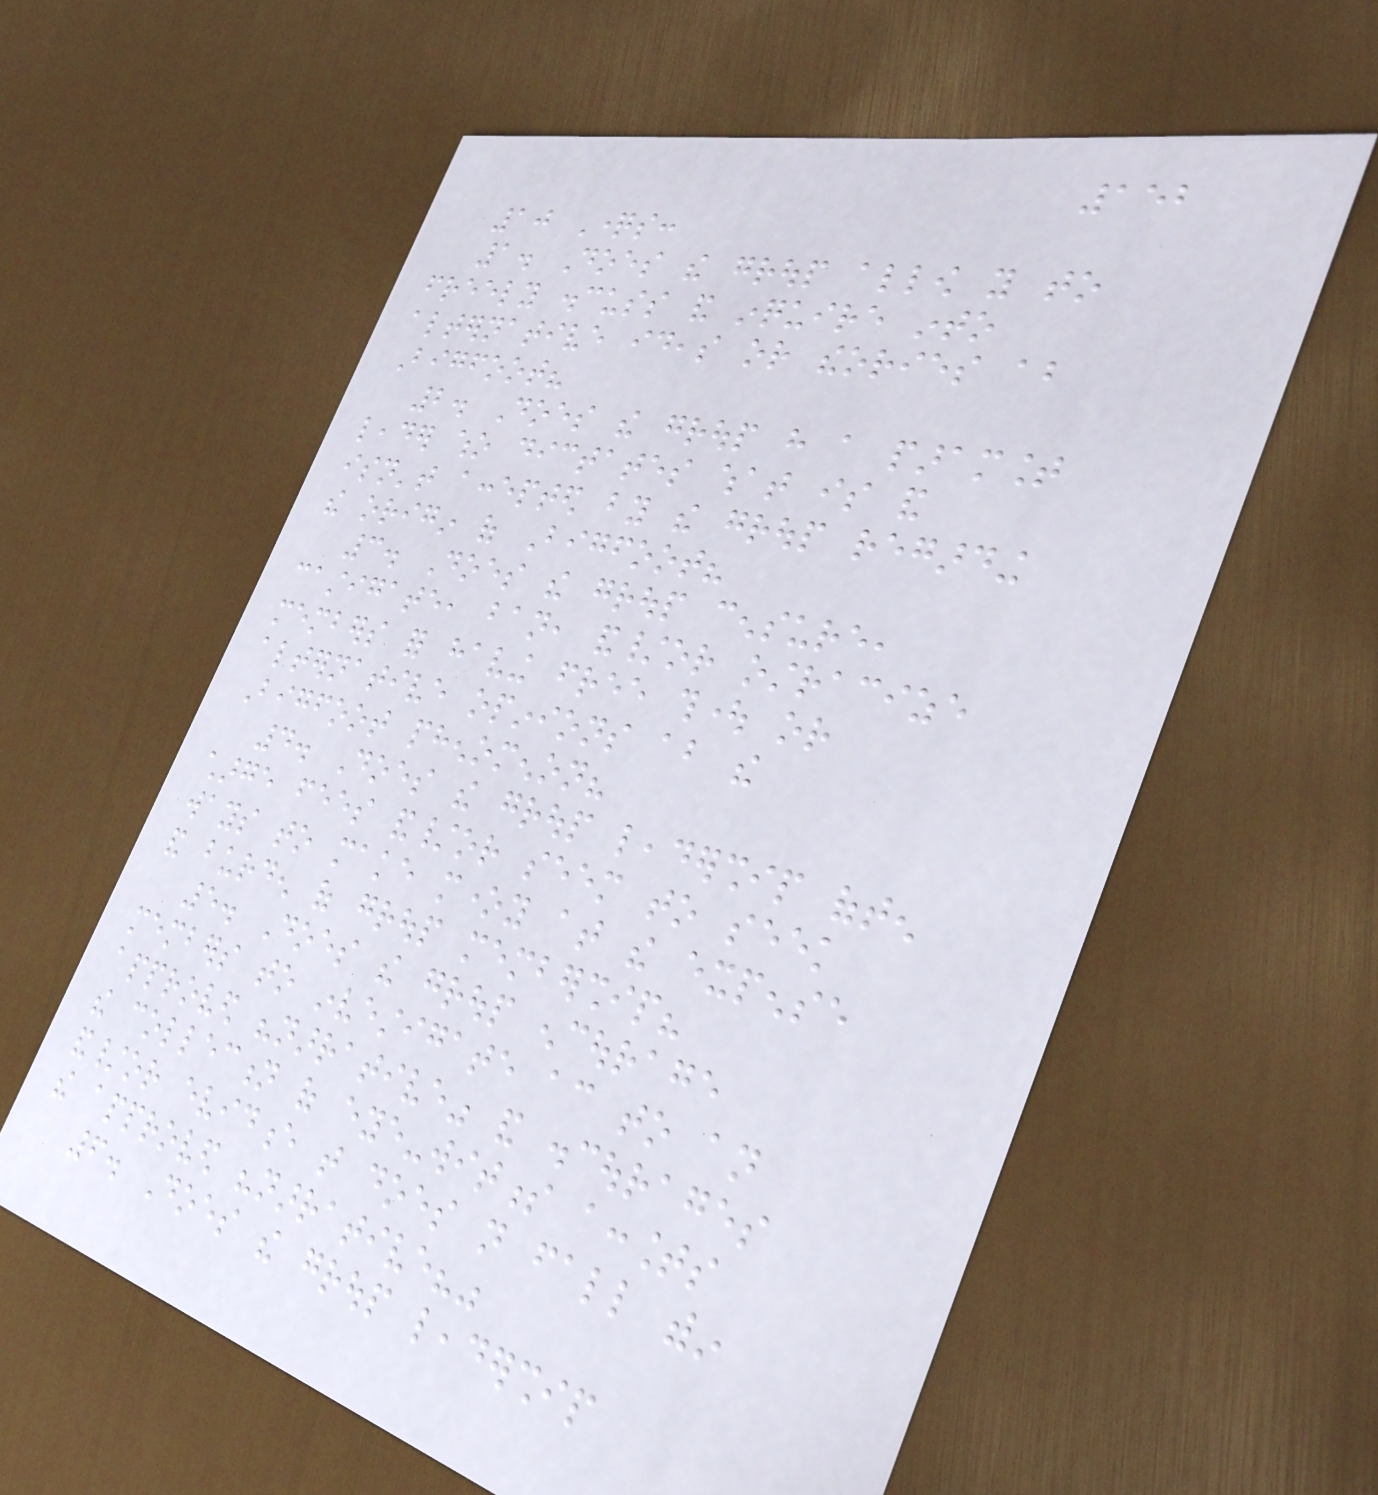152
10 Questions:
1. Does the group allow you to
freely discuss and inquire into
alternative ideas or theories about
Bigfoot?
2. Does the group have a paramount
leader who dictates what is and
isn't accepted by the group regarding
the origin of Bigfoot?
3. Does the group censure,
castigate, ban, and/or ostracize
members for having free thought or
alternative opinions about the
Bigfoot phenomenon?
4. Does the group leadership often
charge fees and/or seem to seek
ways to make money at the expense
and burden of group membership?
5. Does the group encourage
members to investigate according to an
approved "narrative" and discourages
the collection of eye-witness accounts
and/or evidence that does not fall within
the approved "narrative?"
6. Does the group leadership
